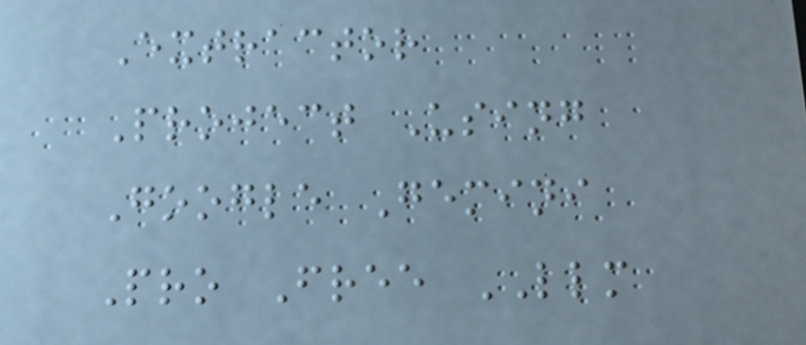Extractor
Project Using
Google Gemini
Pro Free LLM
